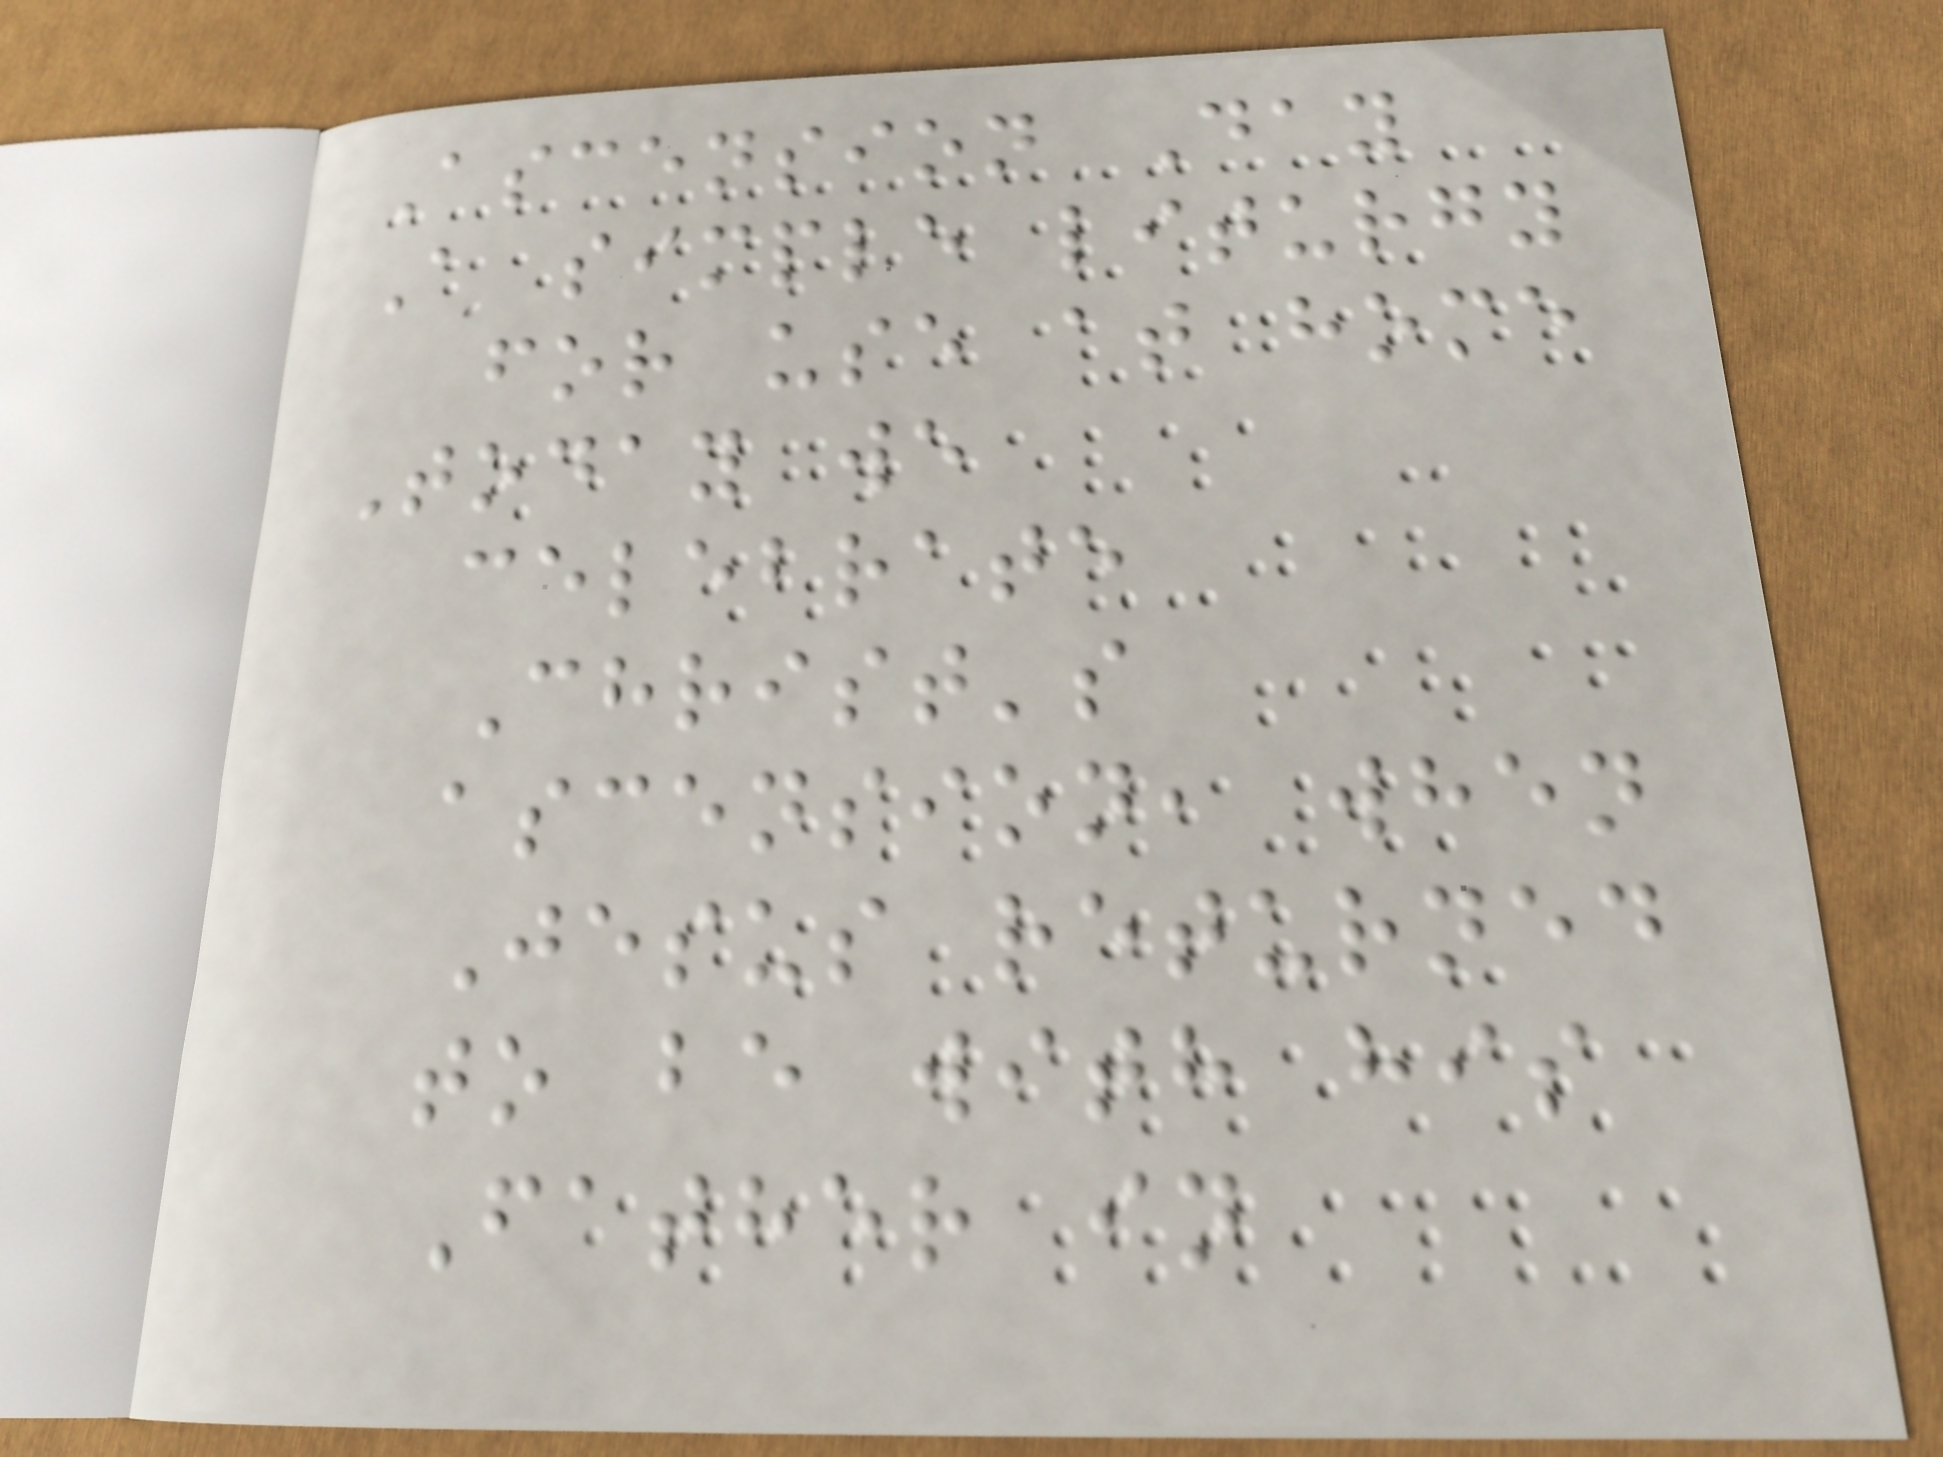Ascension Day
A simple liturgy
for use at home
Today we
celebrate
Christ's
ascension, when
Jesus returned
to be with his
Father in
